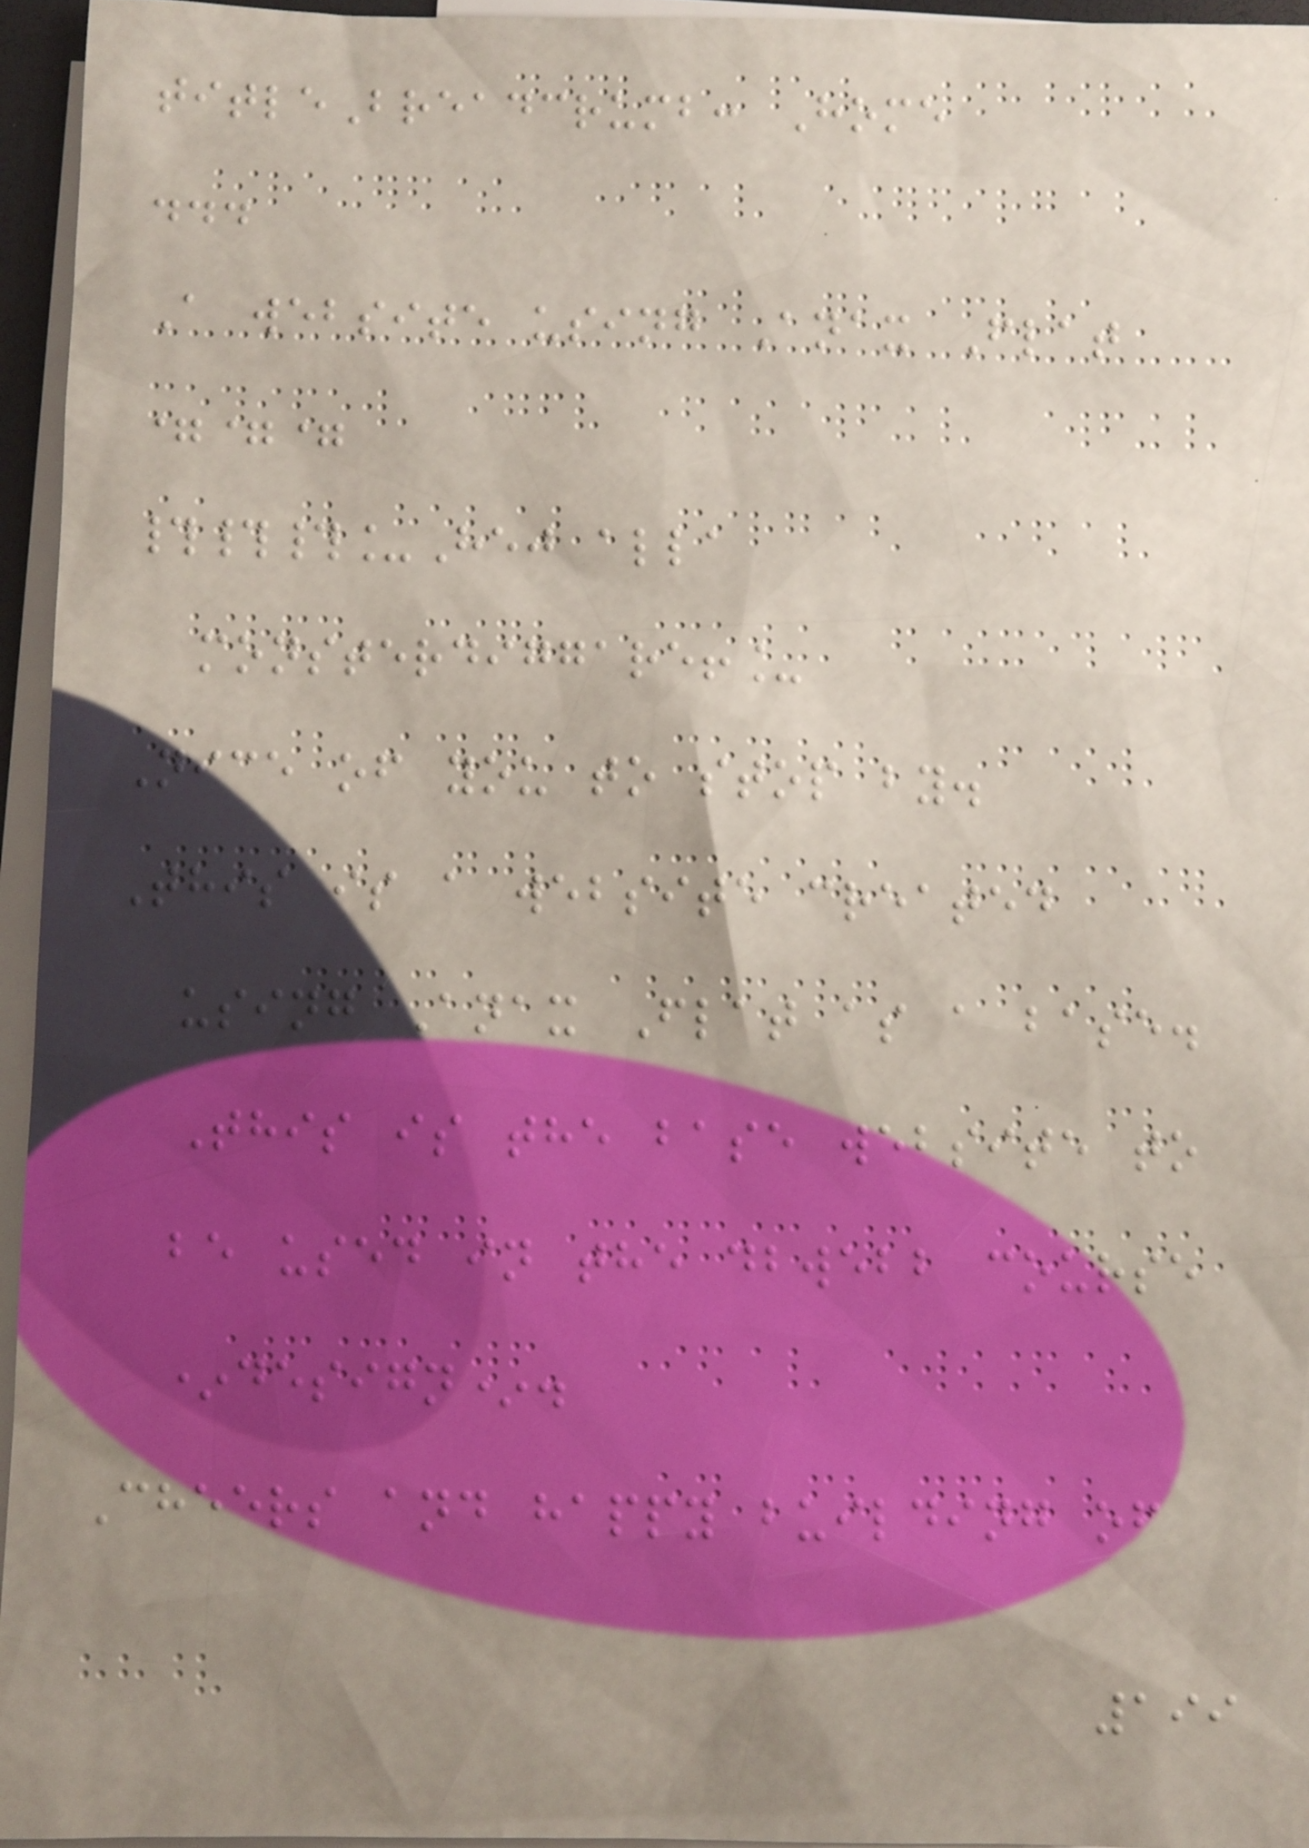titleBreadcrumb: Home
...
A website using Anax Flat
===
###_Hej alla
monsterdiggare!_
Nice of you to stop by.
This is a website created
using Anax Flat as a base.
This is the base website to
be used in the dbwebb course
*design*.
Cheers and happy building of
199
